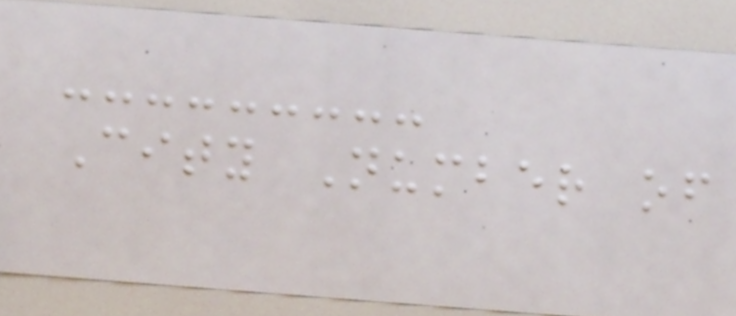City Number of
